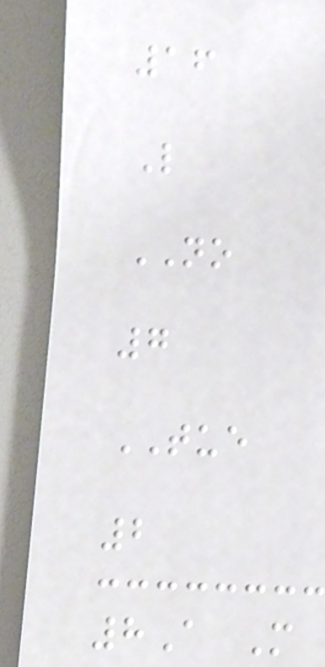16
L
NO
7
TUE
2
8A M
